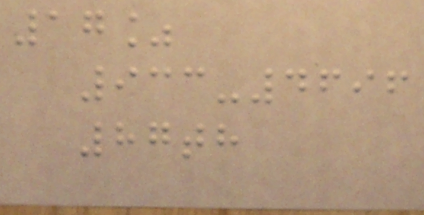17%
933-4696
87th
